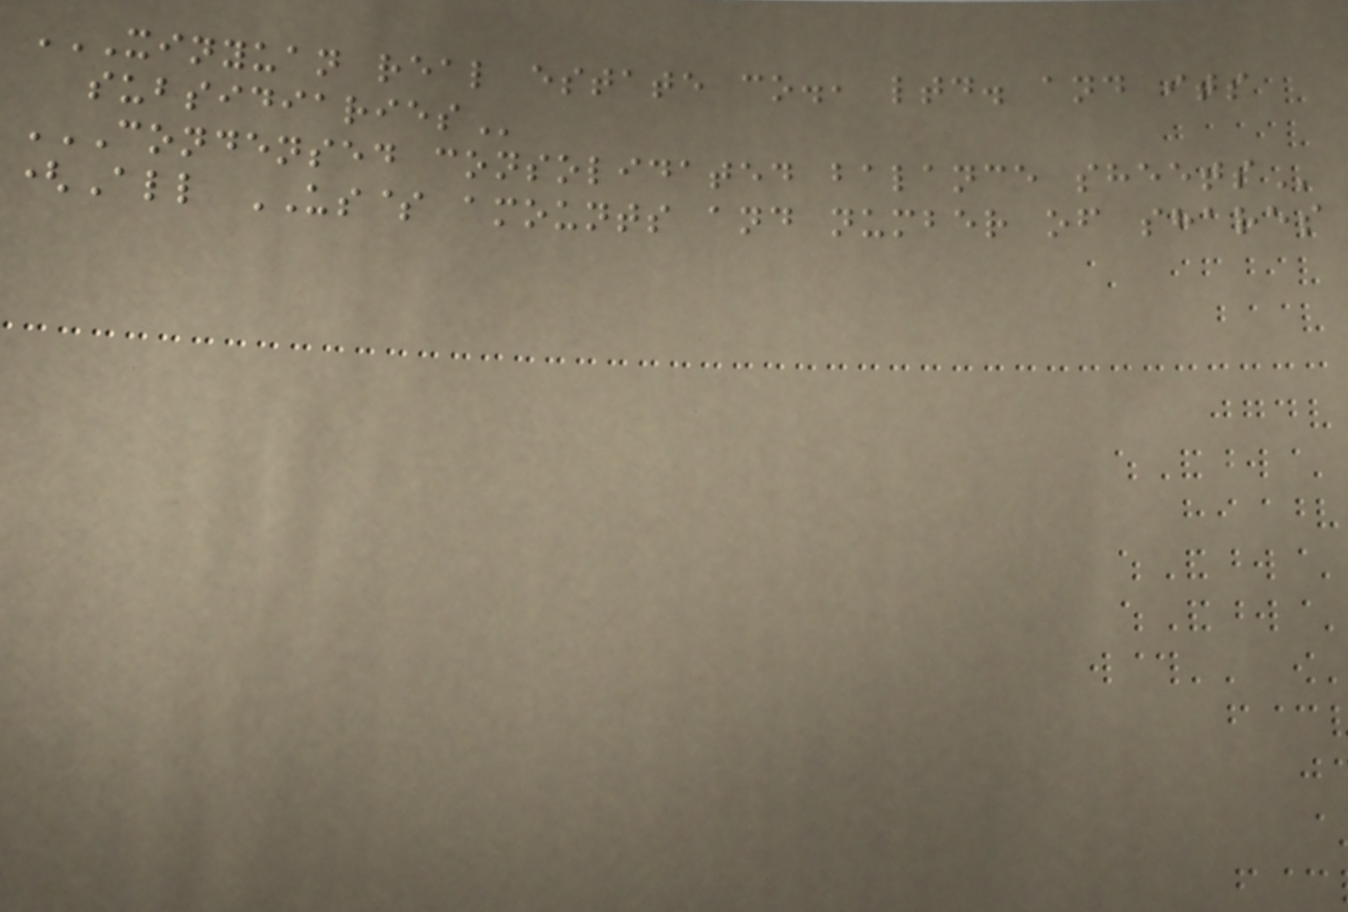XINYUAN REAL ESTATE CO., LTD. AND ITS
SUBSIDIARIES
CONDENSED CONSOLIDATED BALANCE SHEETS
(All US$ amounts and number of shares
